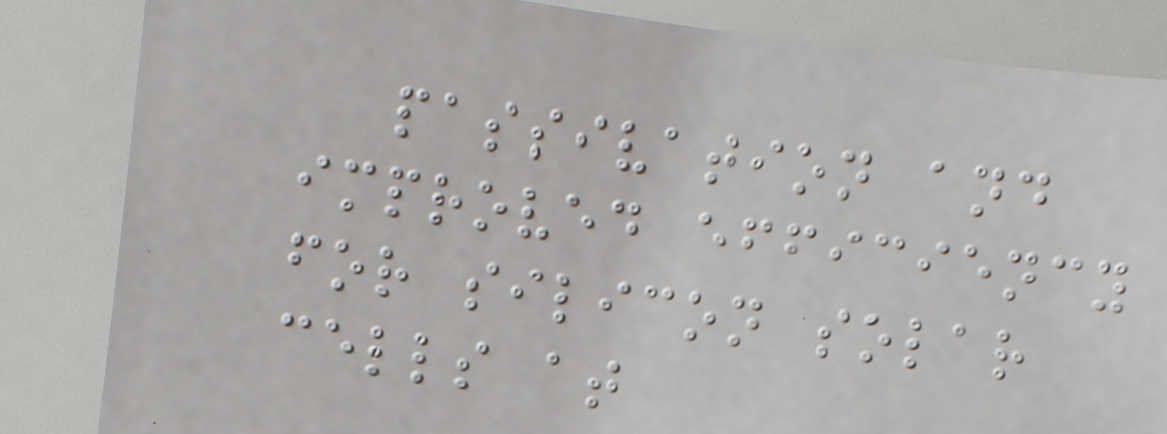passivation and
improved efficiency
for silicon solar
cells at
